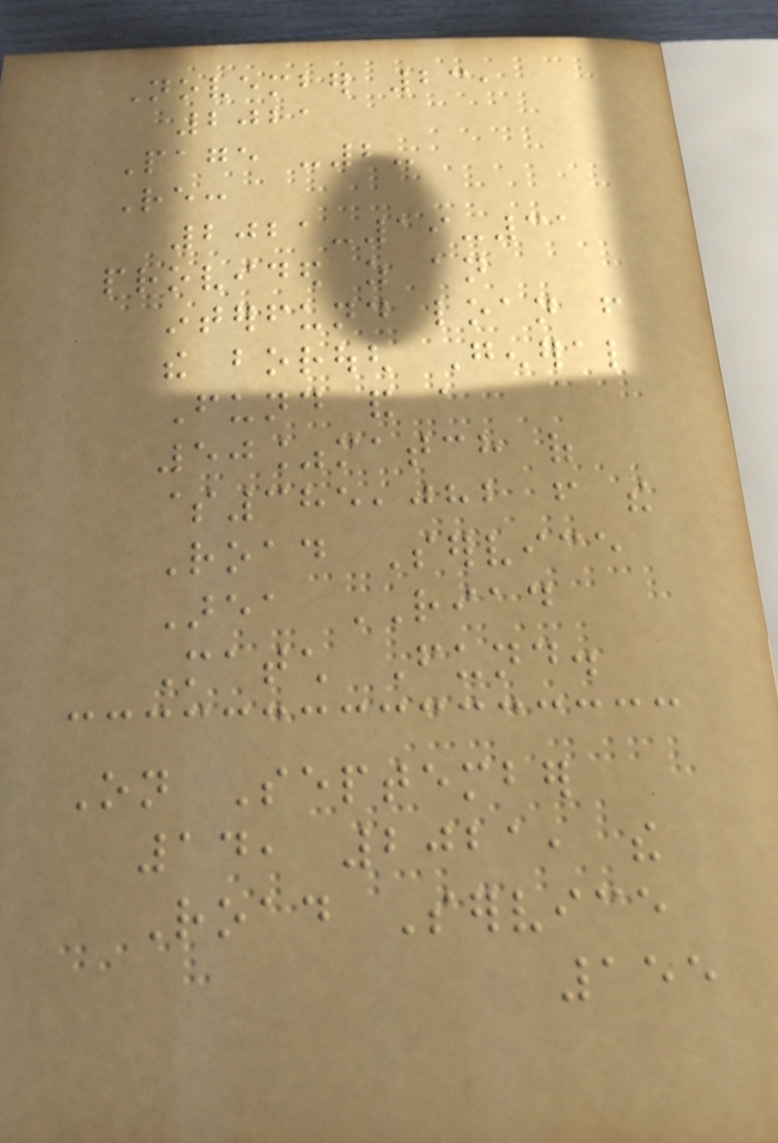November 23,
2021
Page -2-
Re:
2021-19-31
provided as an
interfund loan from
the borough General
Fund and a
50%match of
$385,082 from the
Road Service
Area RIAD
Match Fund.
On September
14, 2021, the
Road Service
155
